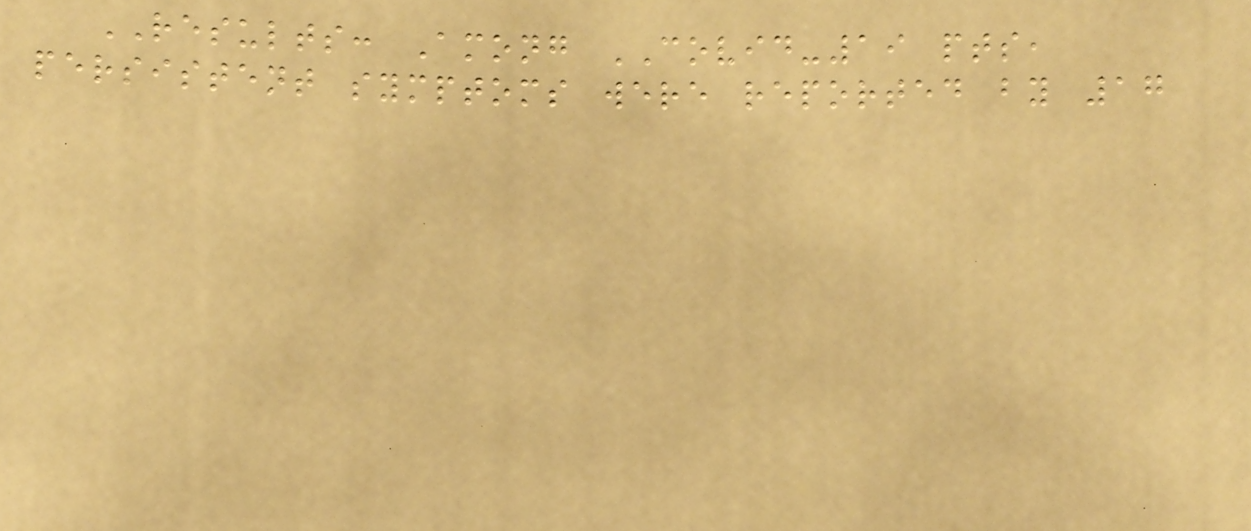RESULTS: Among COVID-19 pts,
persistent symptoms were reported by 17
